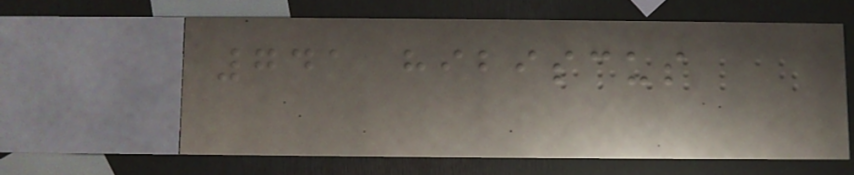741 hibiscus
